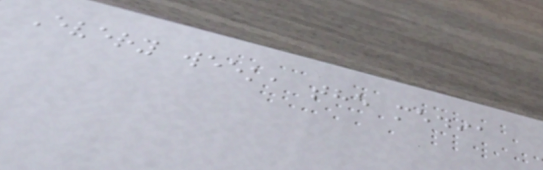Every week, the media
